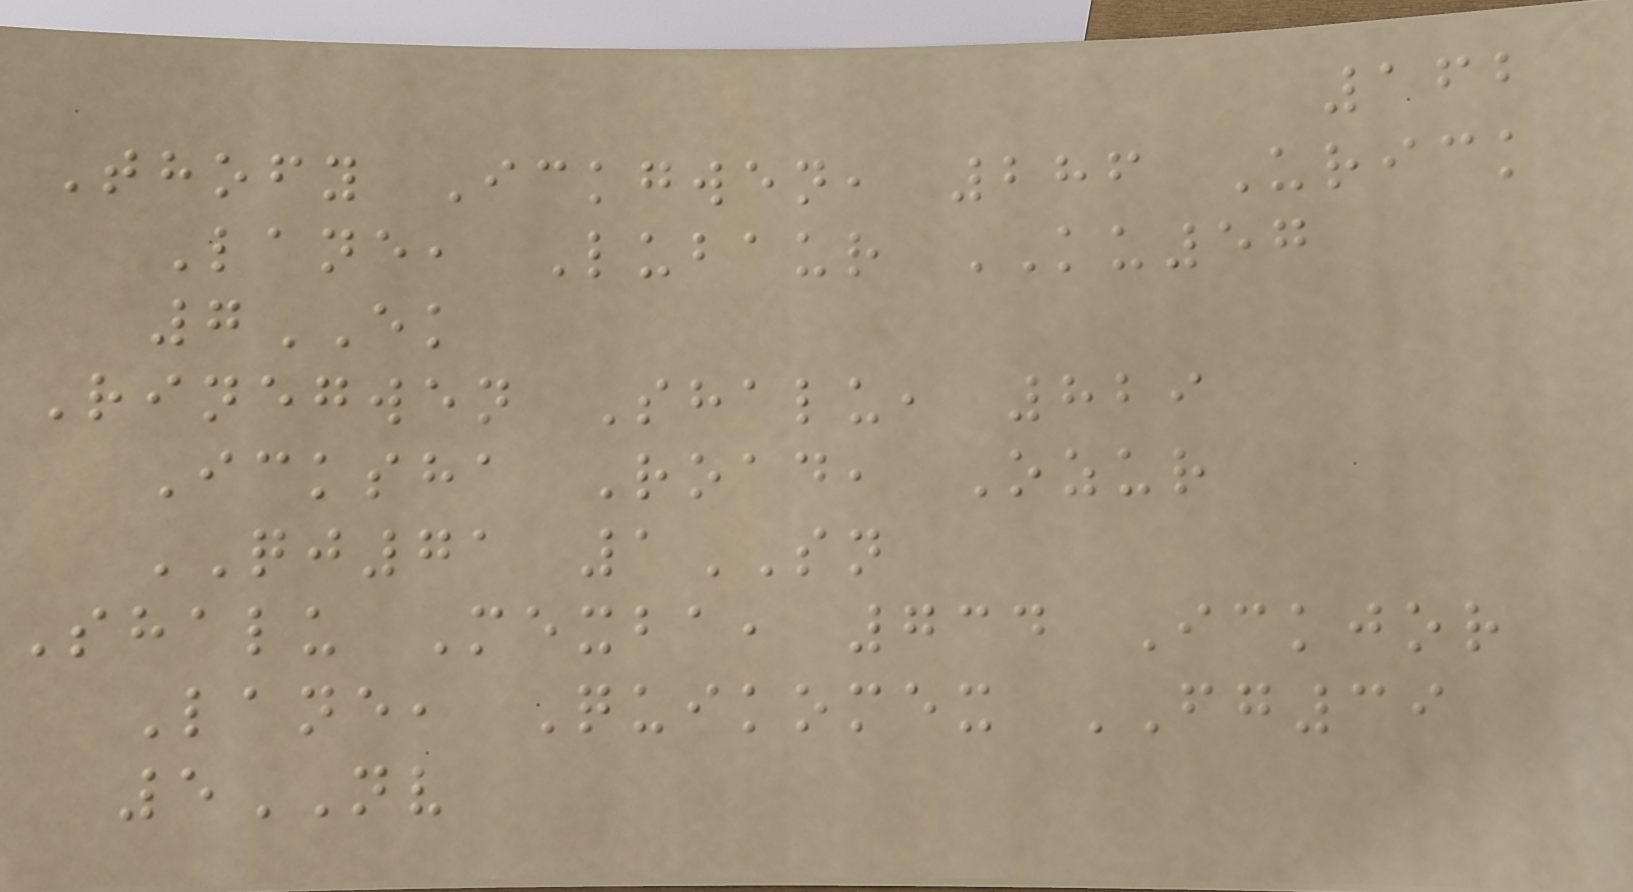162
Thofy Ickgwen, 286 Urick
Lane, Lubaur KU57
7EK
Rinegwen Shalu, 829
Icksha Road, Ozur
QJ71 1SN
Shalu Mexba, 734 Ickjor
Lane, Quikomex FG39
5NV
